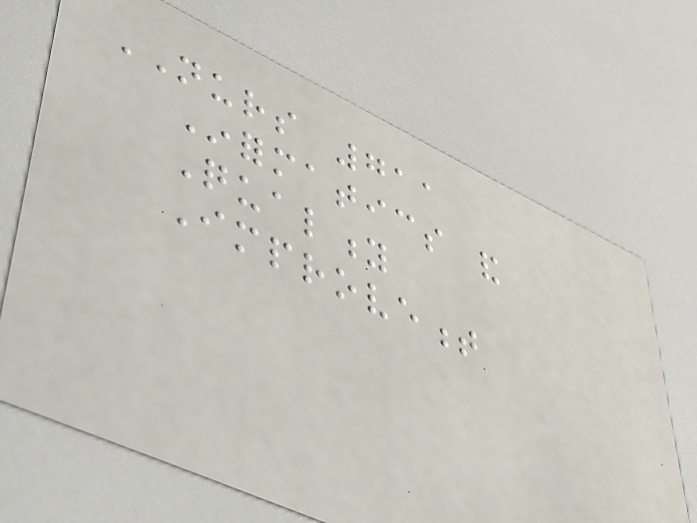NURS 711
Informatics and
Quality
Improvement
